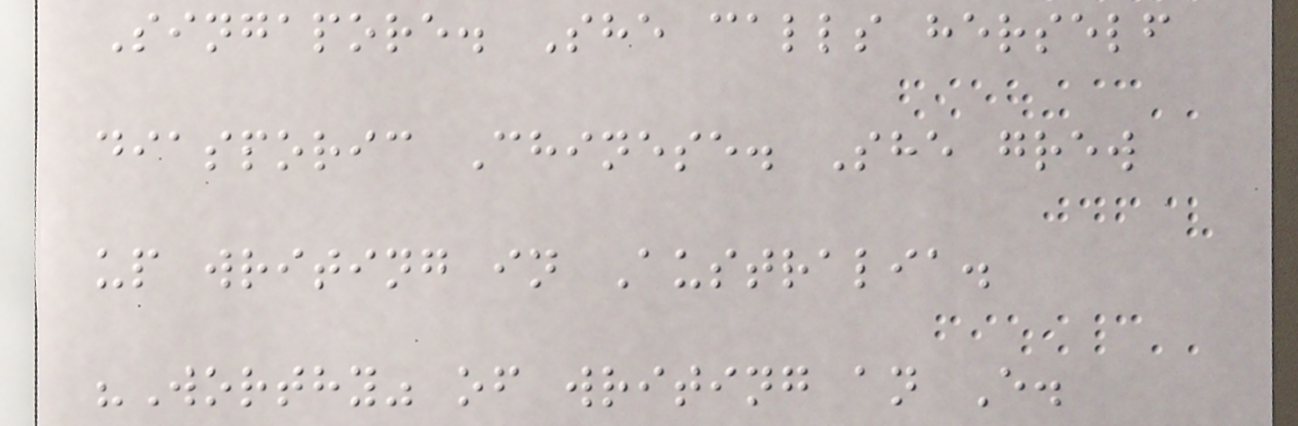Singapore. She calls herself
diasporic Chinese. She grew
up writing in Australia.
"Worthy" of writing an E.
